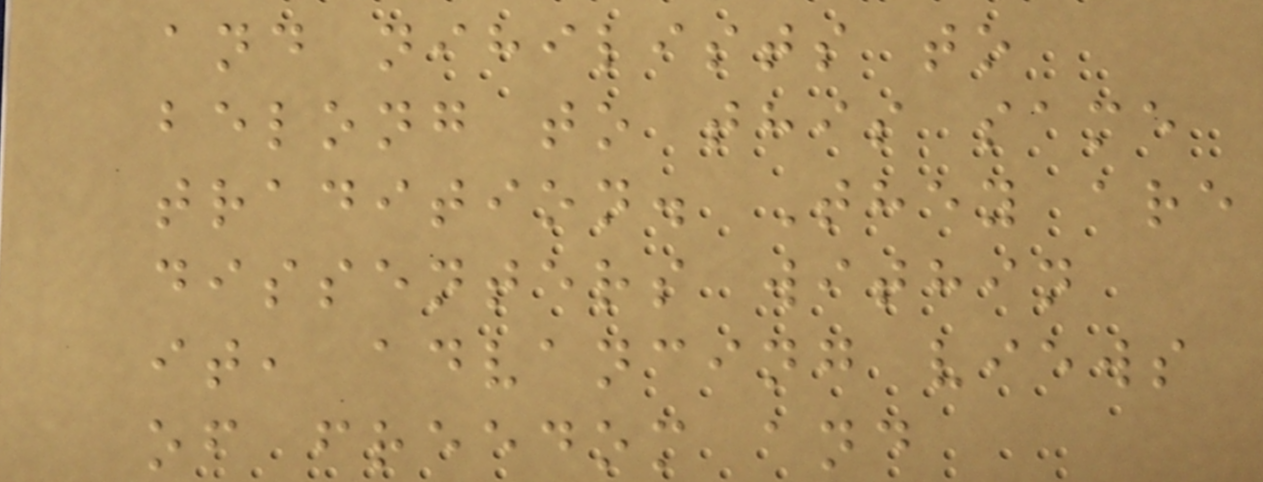and nihilists to
belong to this same
tradition. They are
dissenters within
it, advancing views
of freedom and
